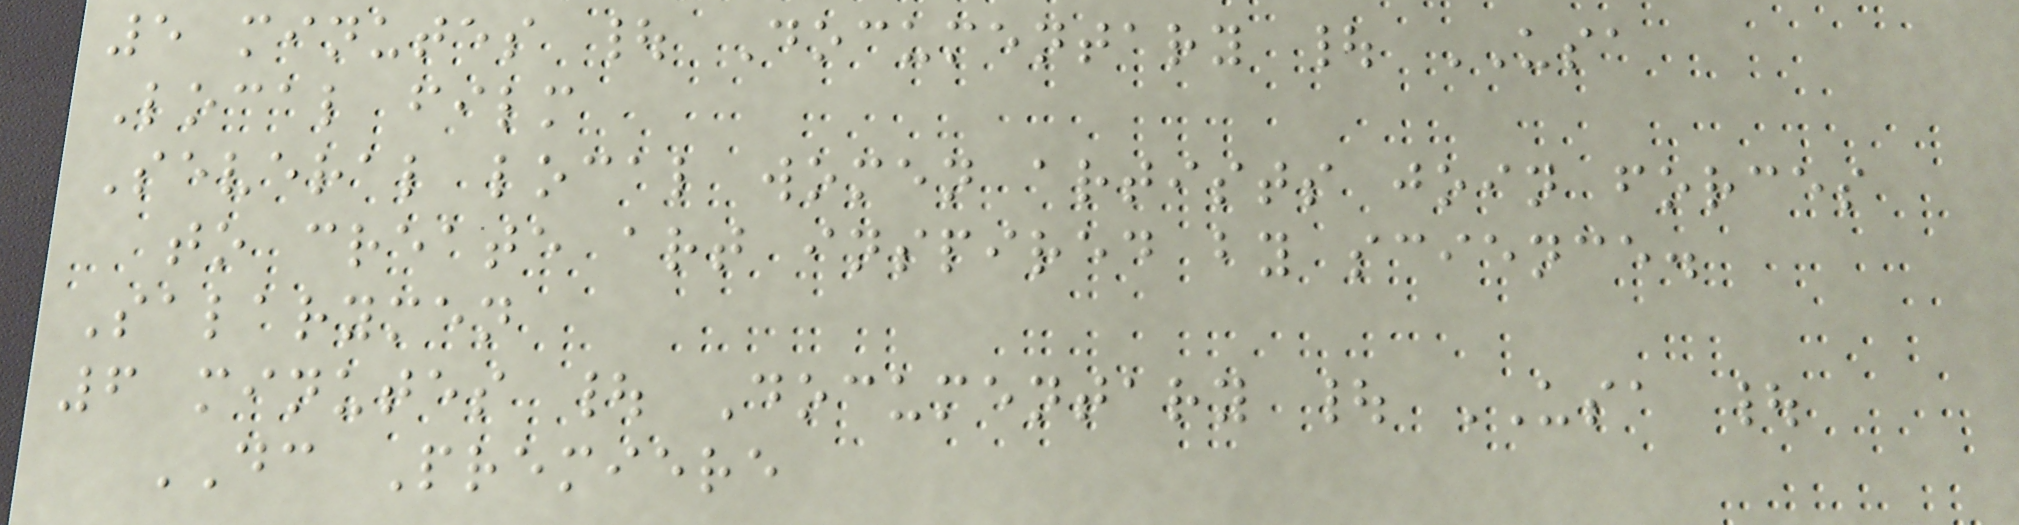5 minutes | Documentary | USA
Local film
Several local women artists join forces
to create art inspired by science.
Salarymen
6 minutes | Documentary | USA |
DC Premiere
